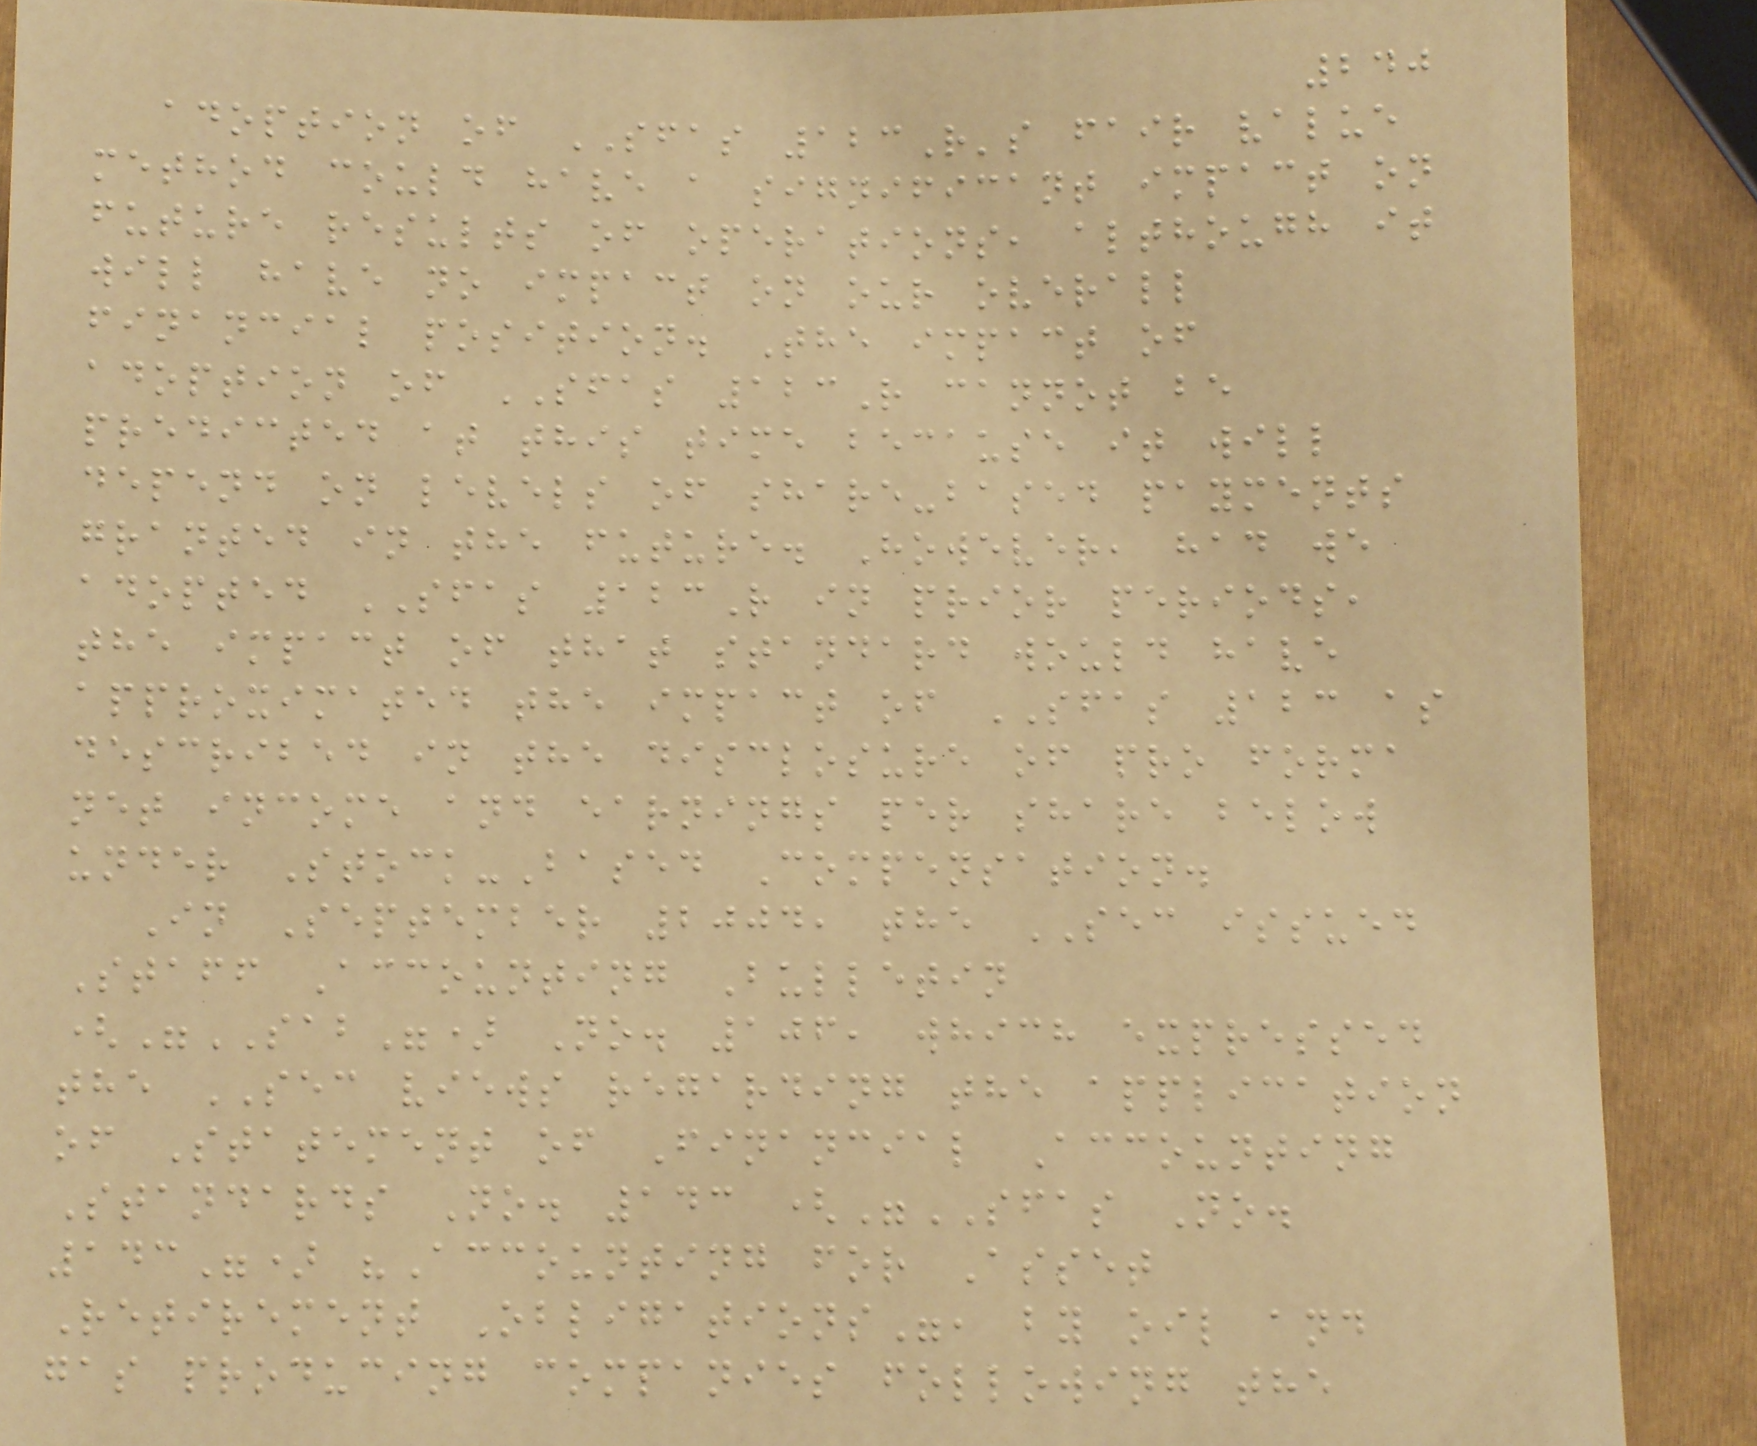240
adoption of SFAS 123R's fair value
method could have a significant impact on
future results of operations, although it
will have no impact on our overall
financial position. The impact of
adoption of SFAS 123R cannot be
predicted at this time because it will
depend on levels of share-based payments
granted in the future. However, had we
adopted SFAS 123R in prior periods,
the impact of that standard would have
approximated the impact of SFAS 123 as
described in the disclosure of pro forma
net income and earnings per share below
under Stock-Based Compensation.
In September 2004, the SEC issued
Staff Accounting Bulletin
("SAB") No. 106, which expressed
the SEC views regarding the application
of Statement of Financial Accounting
Standards No. 143 ("SFAS No.
143") "Accounting for Asset
Retirement Obligations", by oil and
gas producing companies following the
